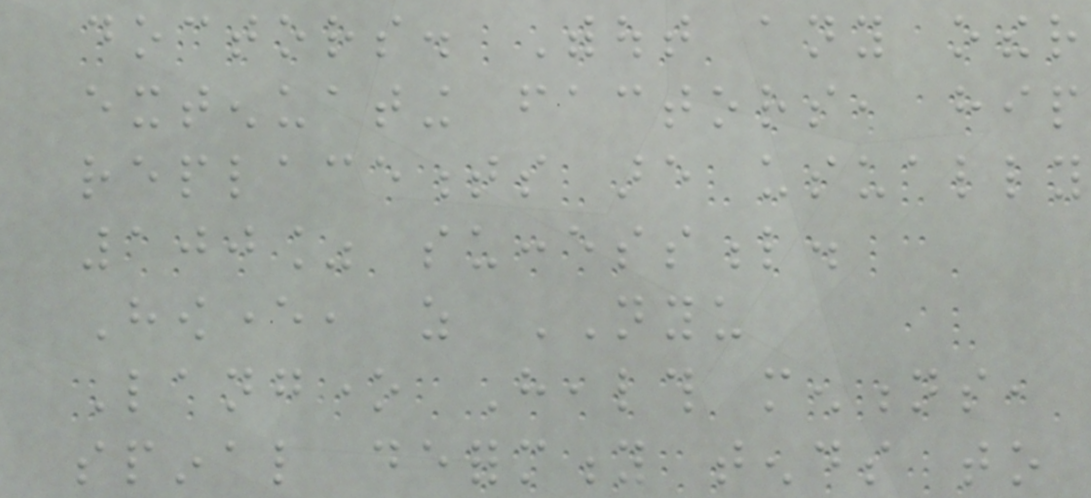doctors. Without any other
extenuating factors, hip
replacements are usually
100% successful.
However, as NYU
Langone Health mentions,
spinal deformity tends to
